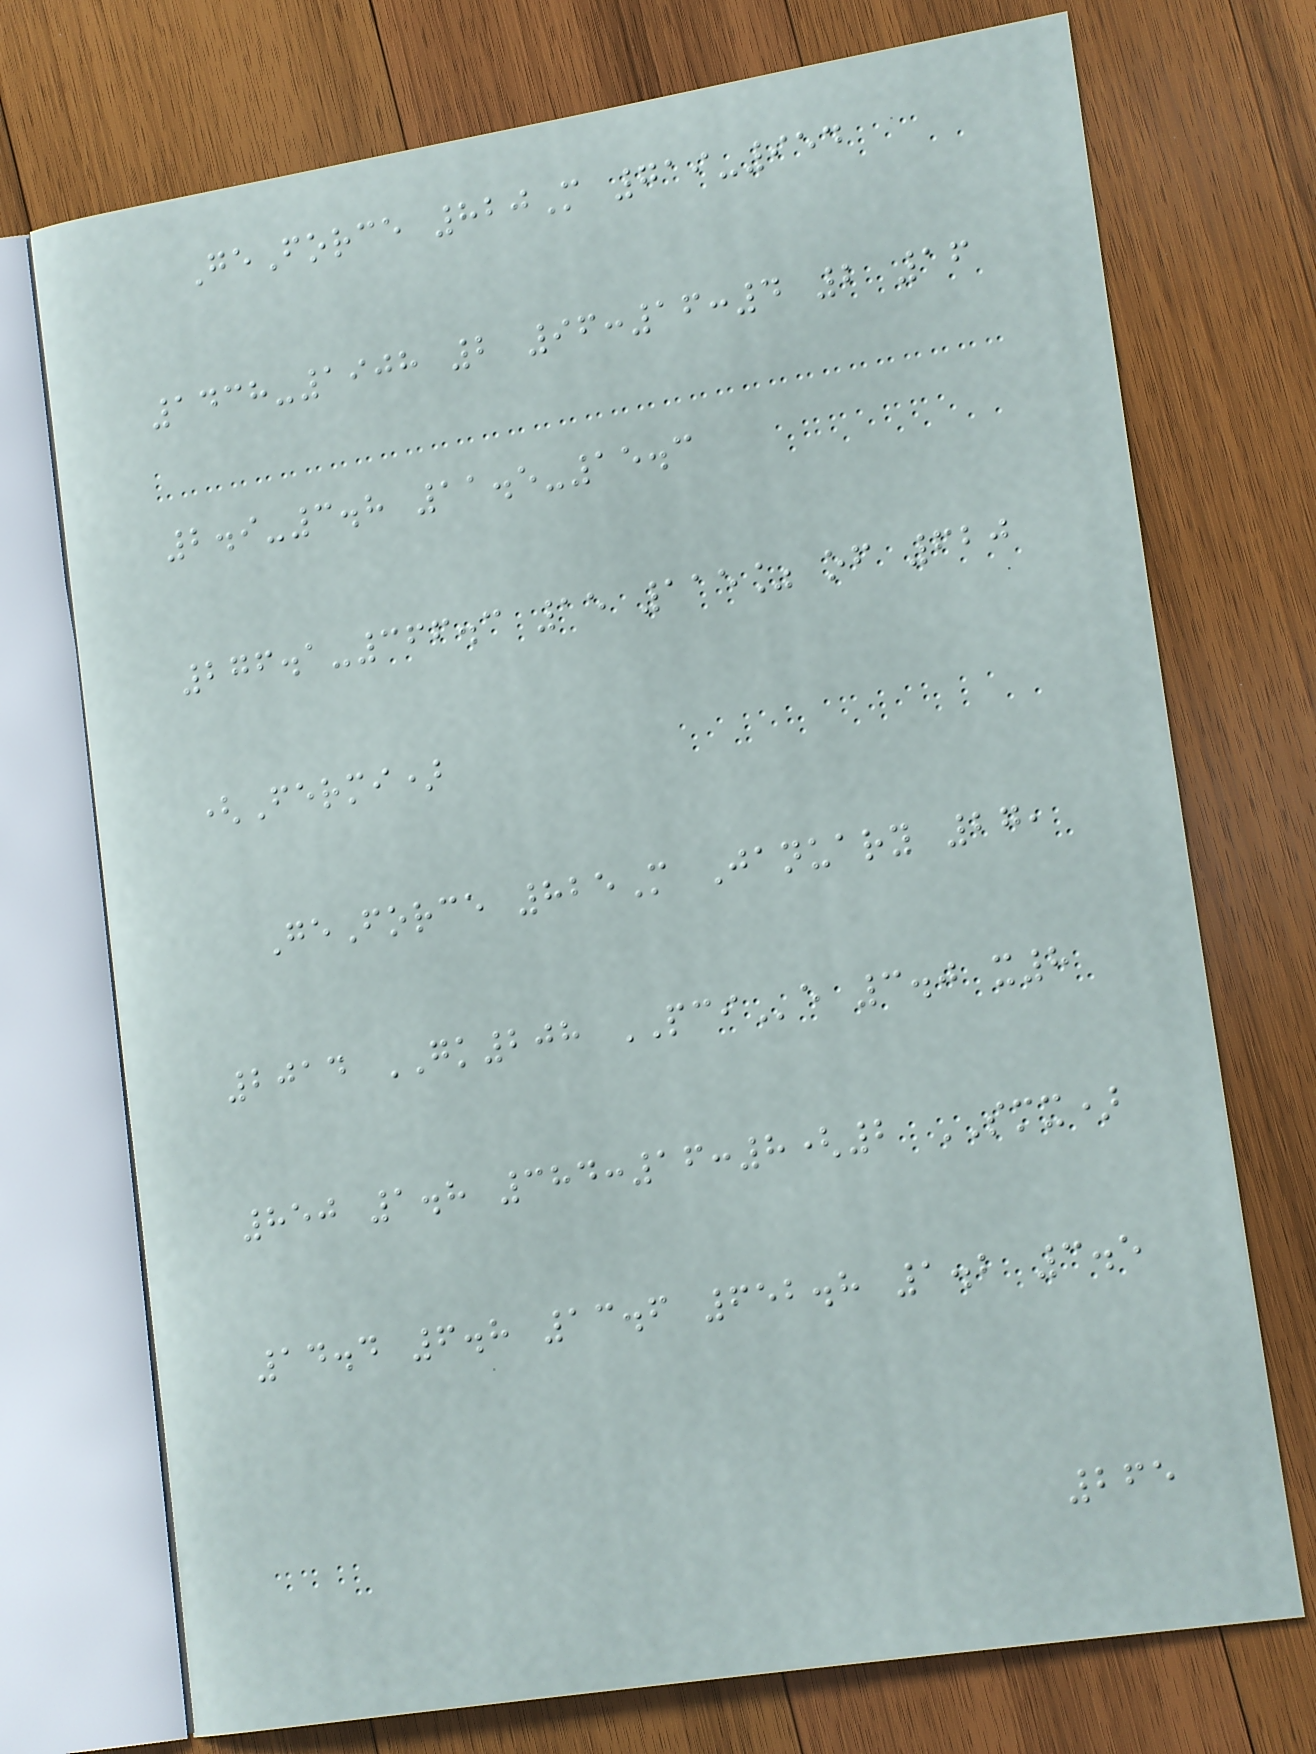GeForce 820M 719-954
1438-1908 2 96:16:4 2 16
2.9-3.8 11.5-15.3
276.1-366.3 15 115% of 620
(Fermi)
GeForce 825M January 27,
2014 GK208 PCIe 3.0 x8
850 1.8 384:16:8(2 SMX)
14.4 6.8 13.6 652.8 1.2 3.5
265
